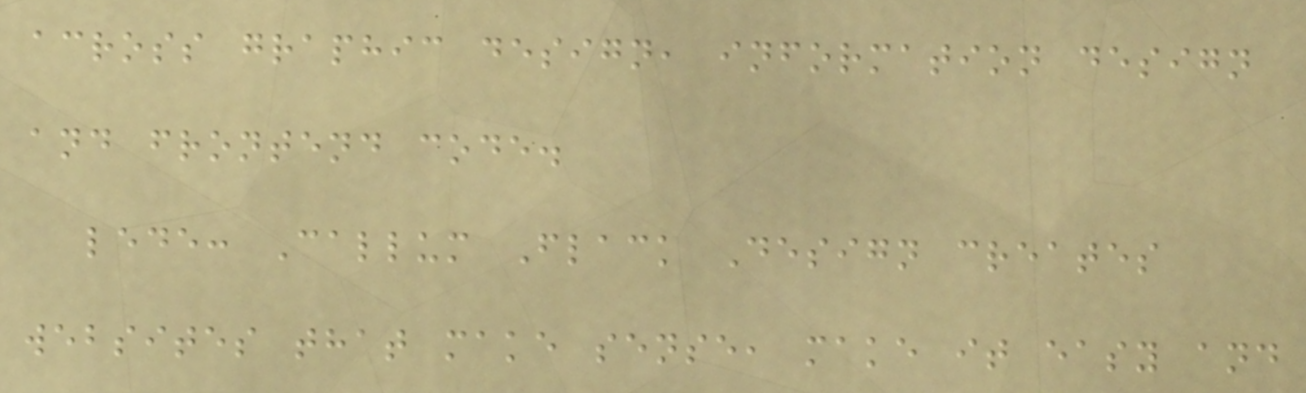across graphic design, information design
and frontend code.
lede: Callum Flack Design creates
websites that make sense, make it easy and
